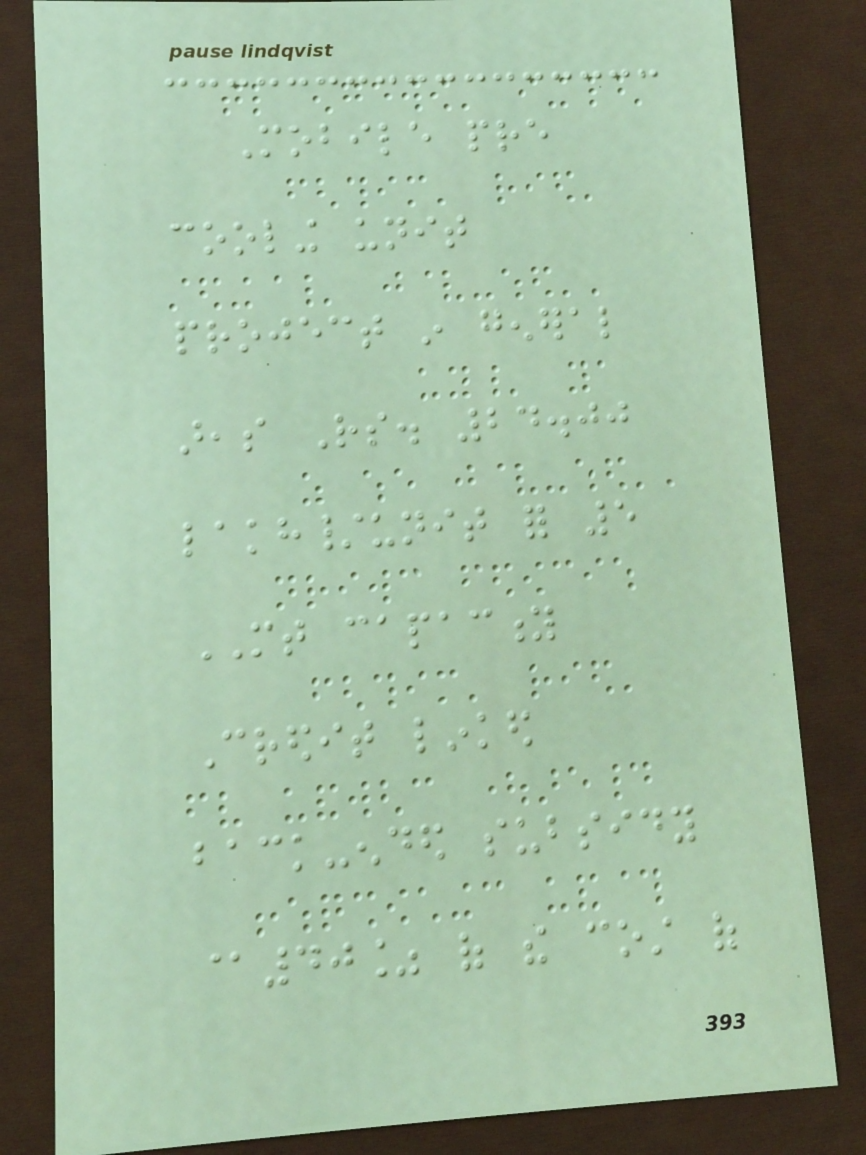Mobile pre
cooling unit
project in general
areas Rs. 24.00
lakh/unit for 5
MT capacity
Credit linked
back-ended subsidy
@40% of the cost of
